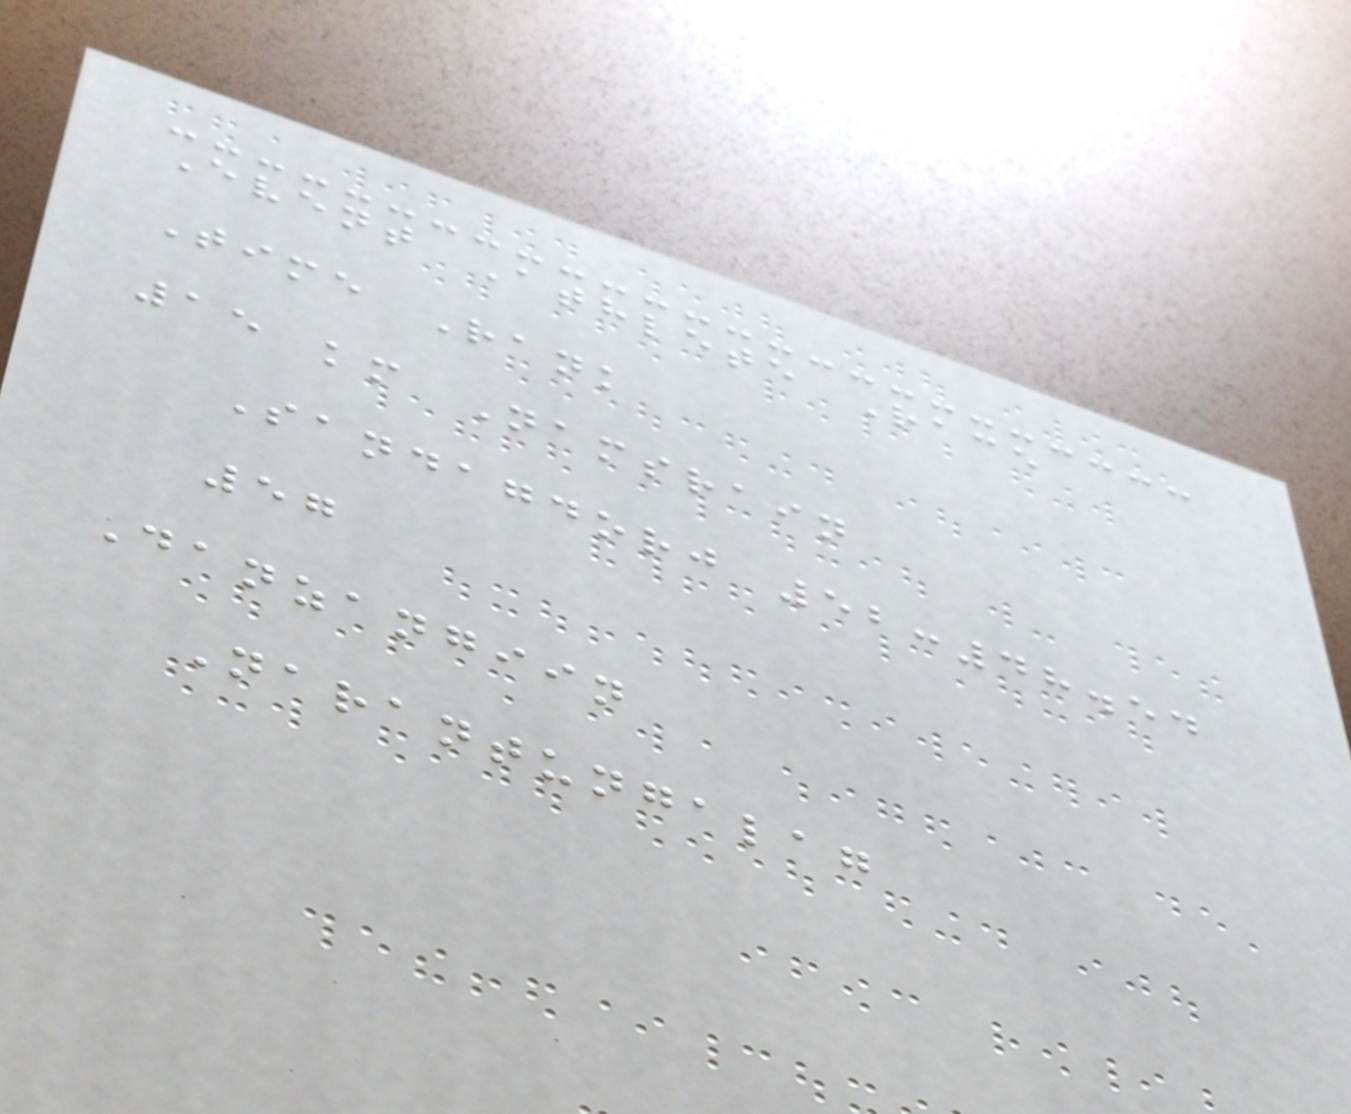Event Athlete Race
Time Rank
15 km Namsrain
Sandagdorj 52:48.54
57
Danzangiin
Narantungalag
